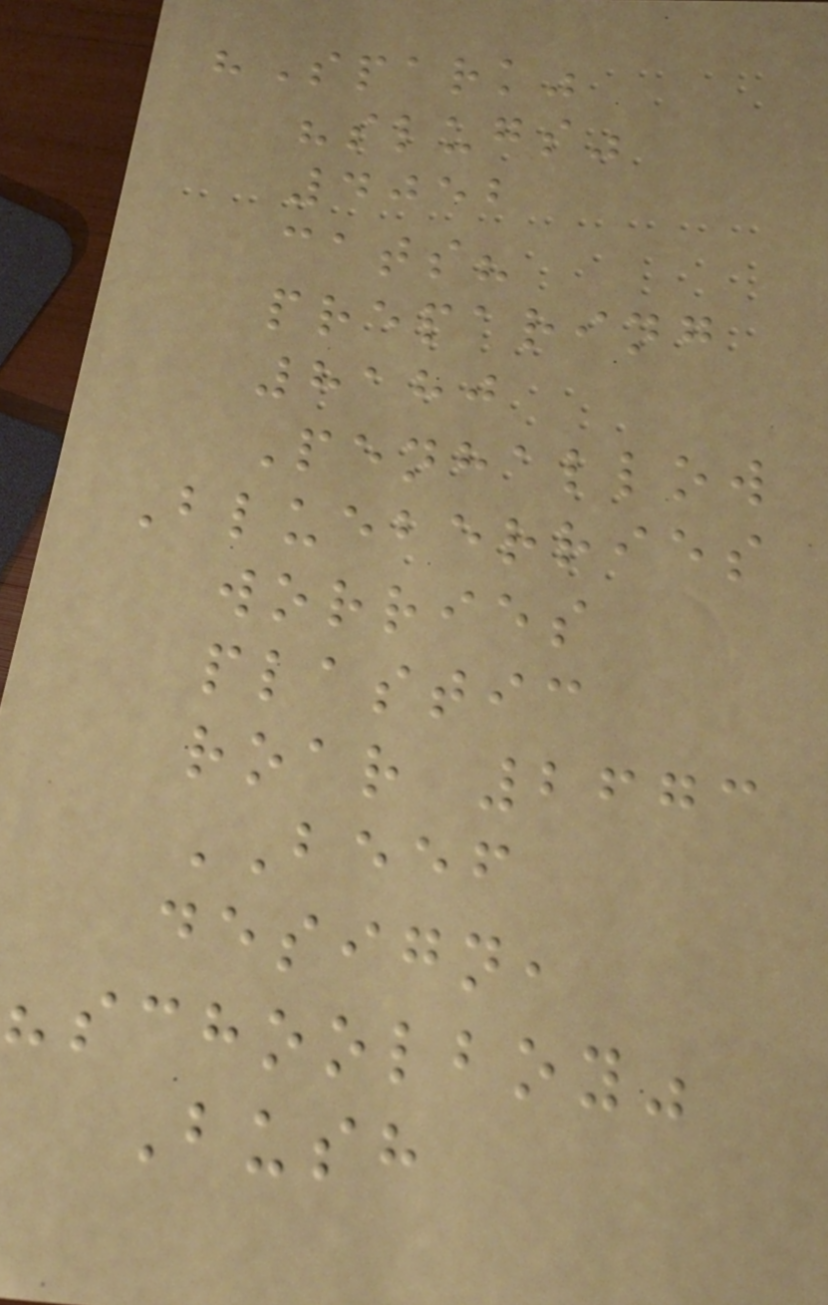"Spark"
"slugs"
4052
cats?
preparing
8180
Penhallow
Blueberries
worries
plastic
roar 2673
BEEF
design,
"schoolboy"
Bush
